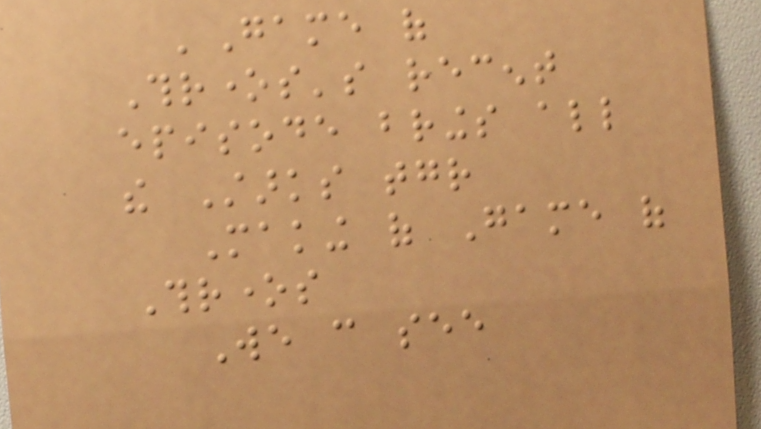'Game of
Thrones's recent
episode brings all
the Starks together
Making of Game of
Thrones
We can see
